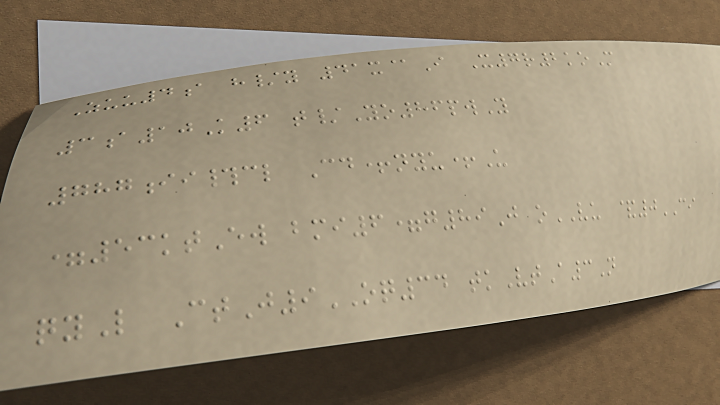Zuu4a h/y 41x@I X7r2koM
3a10K6 t/Yo86pwY
787ii#cl Cd+nyu+U
=53ktEw bmi6=g89J oVU &0CI
qyL CtJ9OQ34 tkVtA3N
